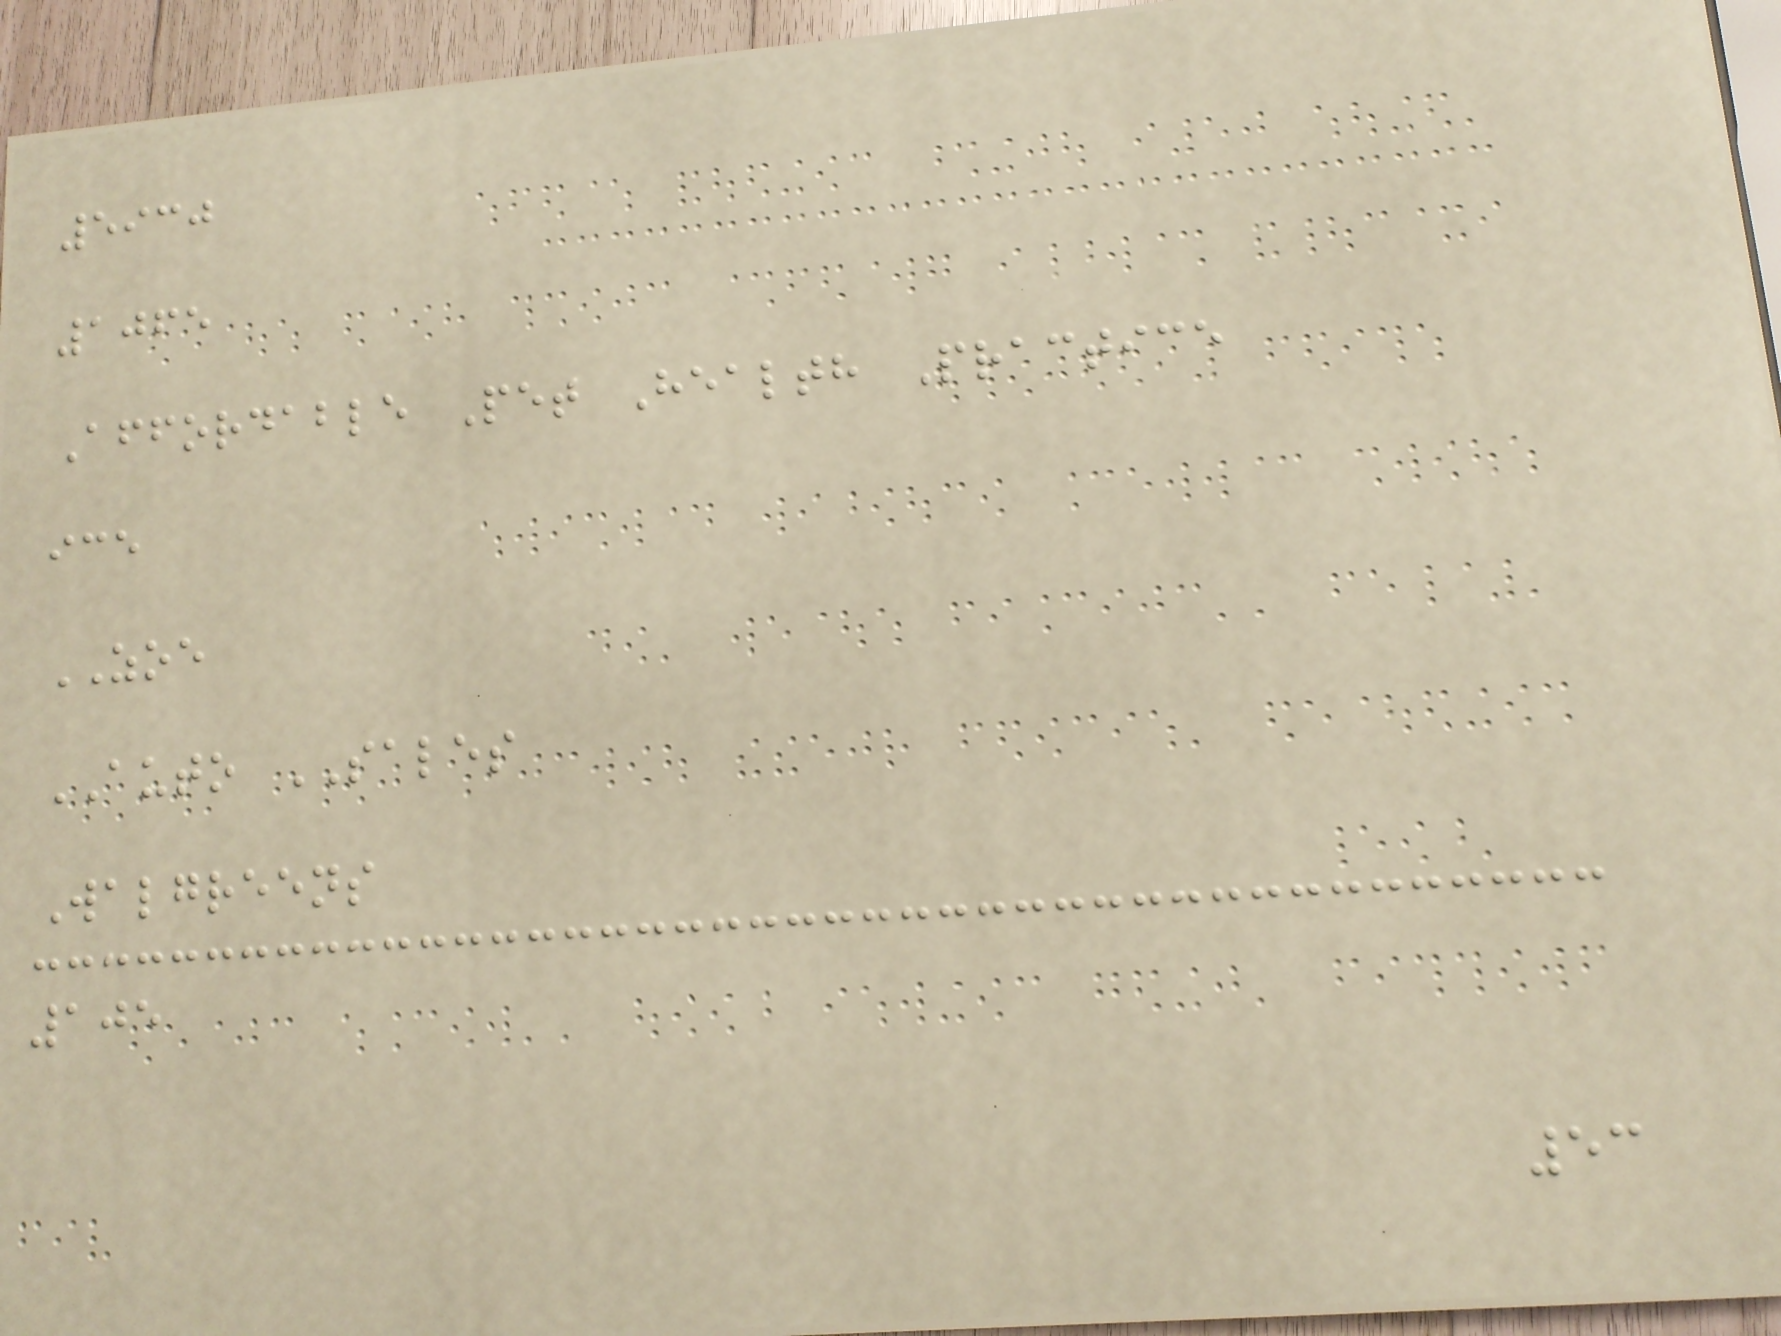5930
1065
Affordable Pet Health Practice
ice
ZOE
AUTO SALES
Walgreens
105
53
